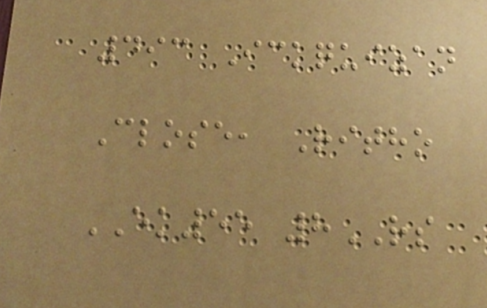493 Ickquizan
Close, Ritho
EK55 8RS
